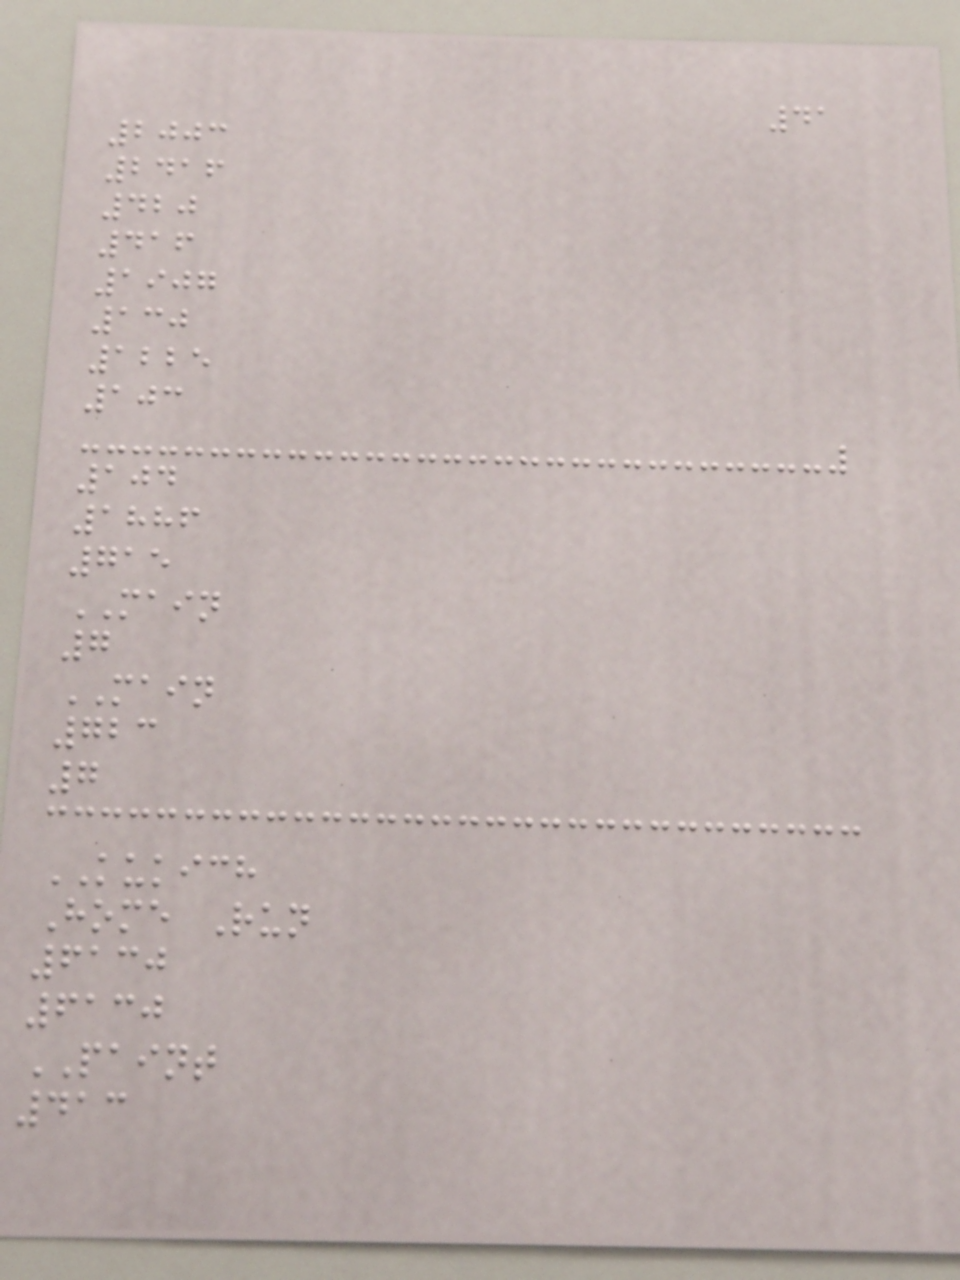41
2003
2416
420
416
1907
130
1225
103
104
1886
715
MAIN
7
MAIN
723
7
KUKICH
Home Run
6130
6130
PAINT
413
